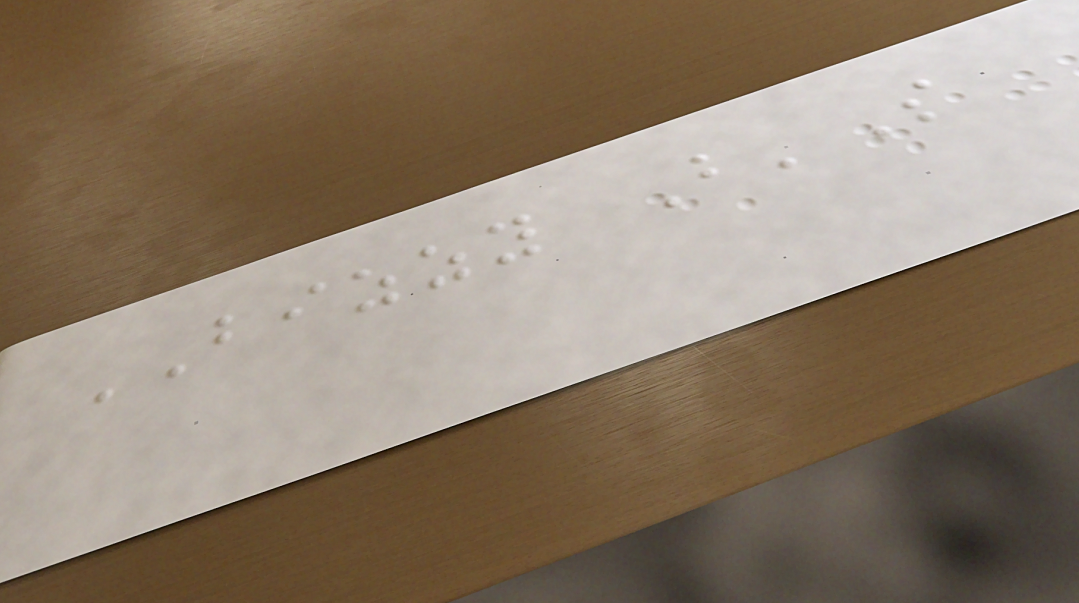BIZZY B'S
